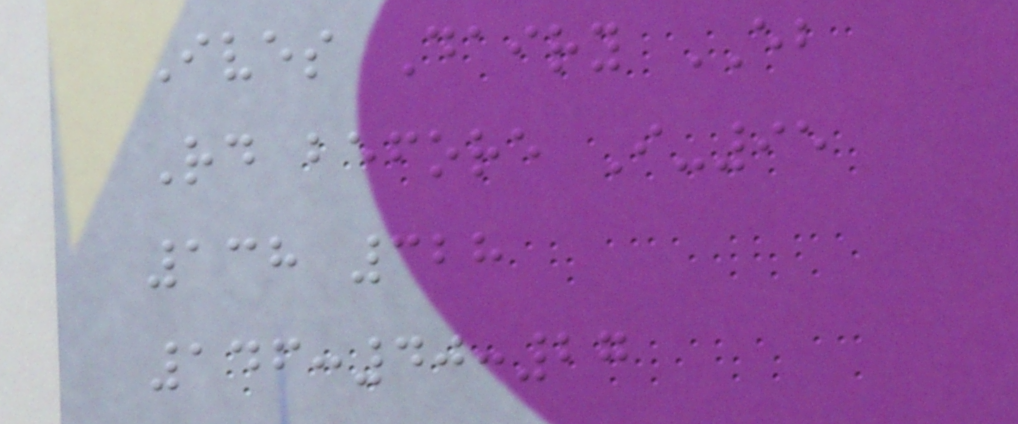Ives Dairy EB
Rd before I-95
138 328
146:40:27
